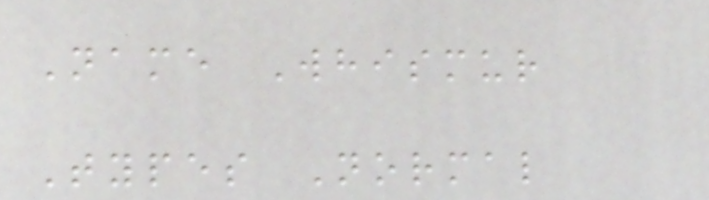Name Whismur
Types Normal
